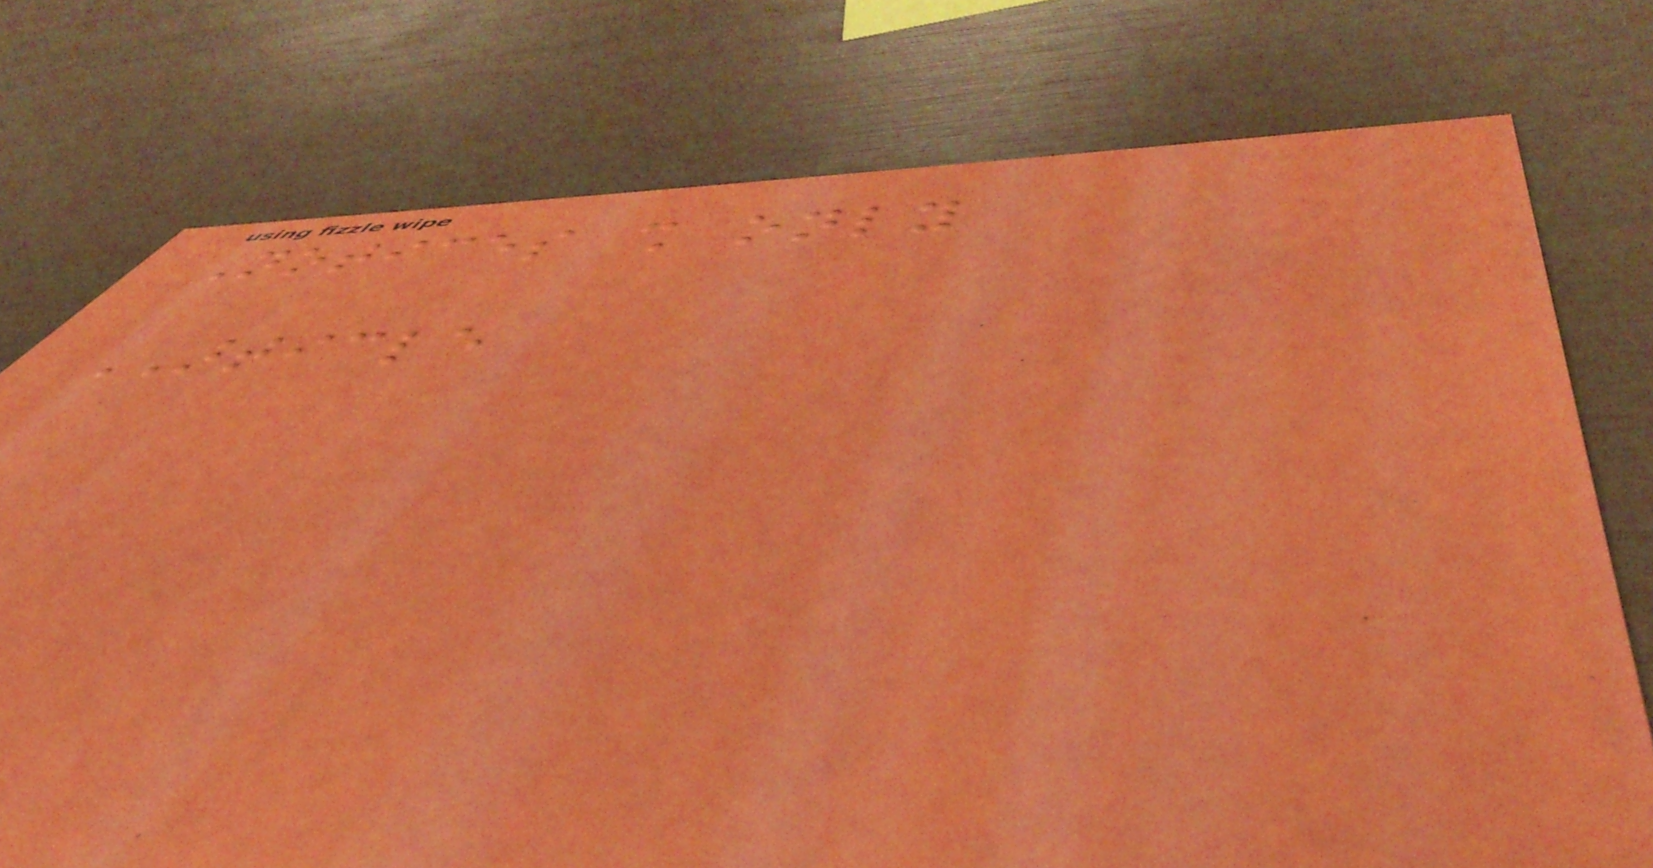Notices shall only
ARTICLE
